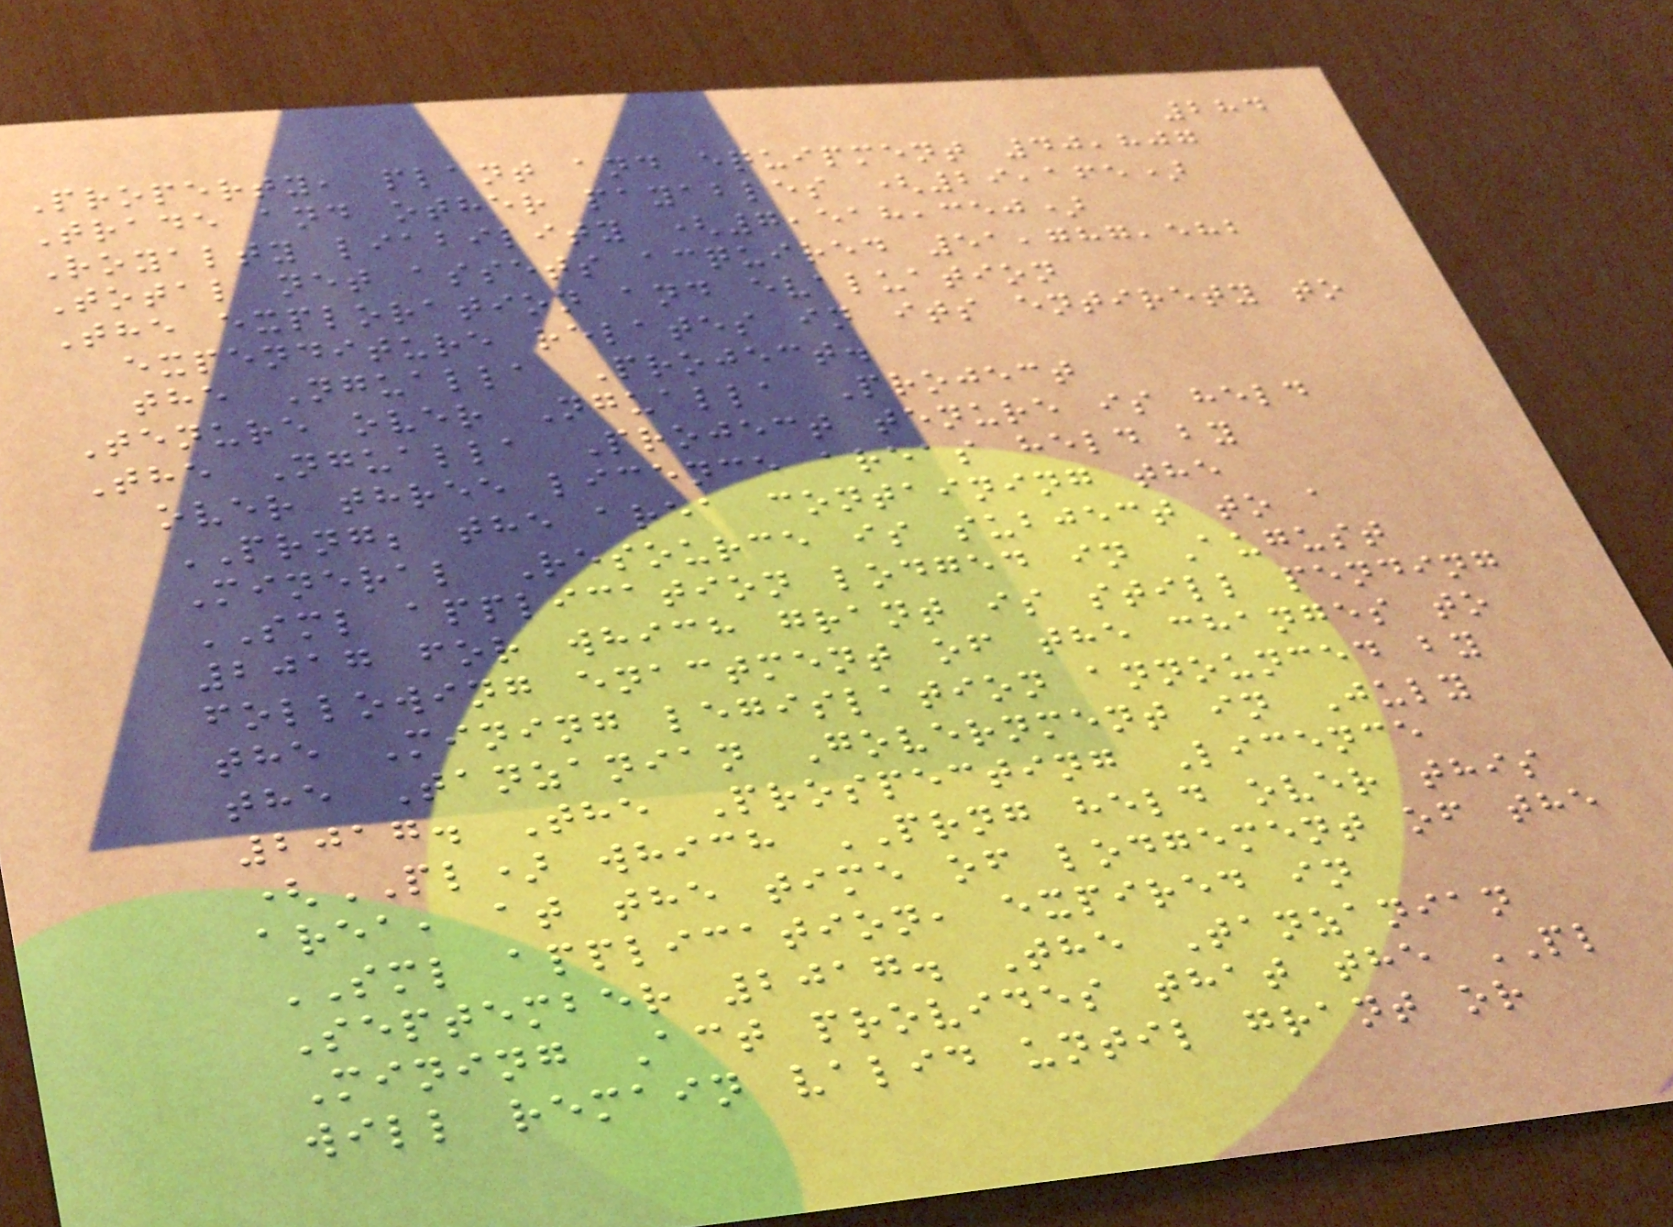284
Property, plant and equipment 40,807
Trade and other payables (29,165)
Royalty liability (7,518,350)
Total net assets acquired 51,787,582
The exploration and evaluation
expenditure relates in its entirety to
the Ngualla Project.
Tenure over Ngualla Project
The Ngualla Project tenure is held
over three licence areas held by
PRNG; the area containing the
Mineral Resource is subject to a
SML application lodged in August
2017 for which grant is still pending
following enactment of the changes to
the Mining legislation announced by
the Tanzanian Government in July
2017. The Prospecting Licence
(PL) which PRNG held over this
area, at the time of lodgement of the
SML application, expired in
September 2017. The Tanzanian
Mining Act provides that the PL
will remain valid until grant or
